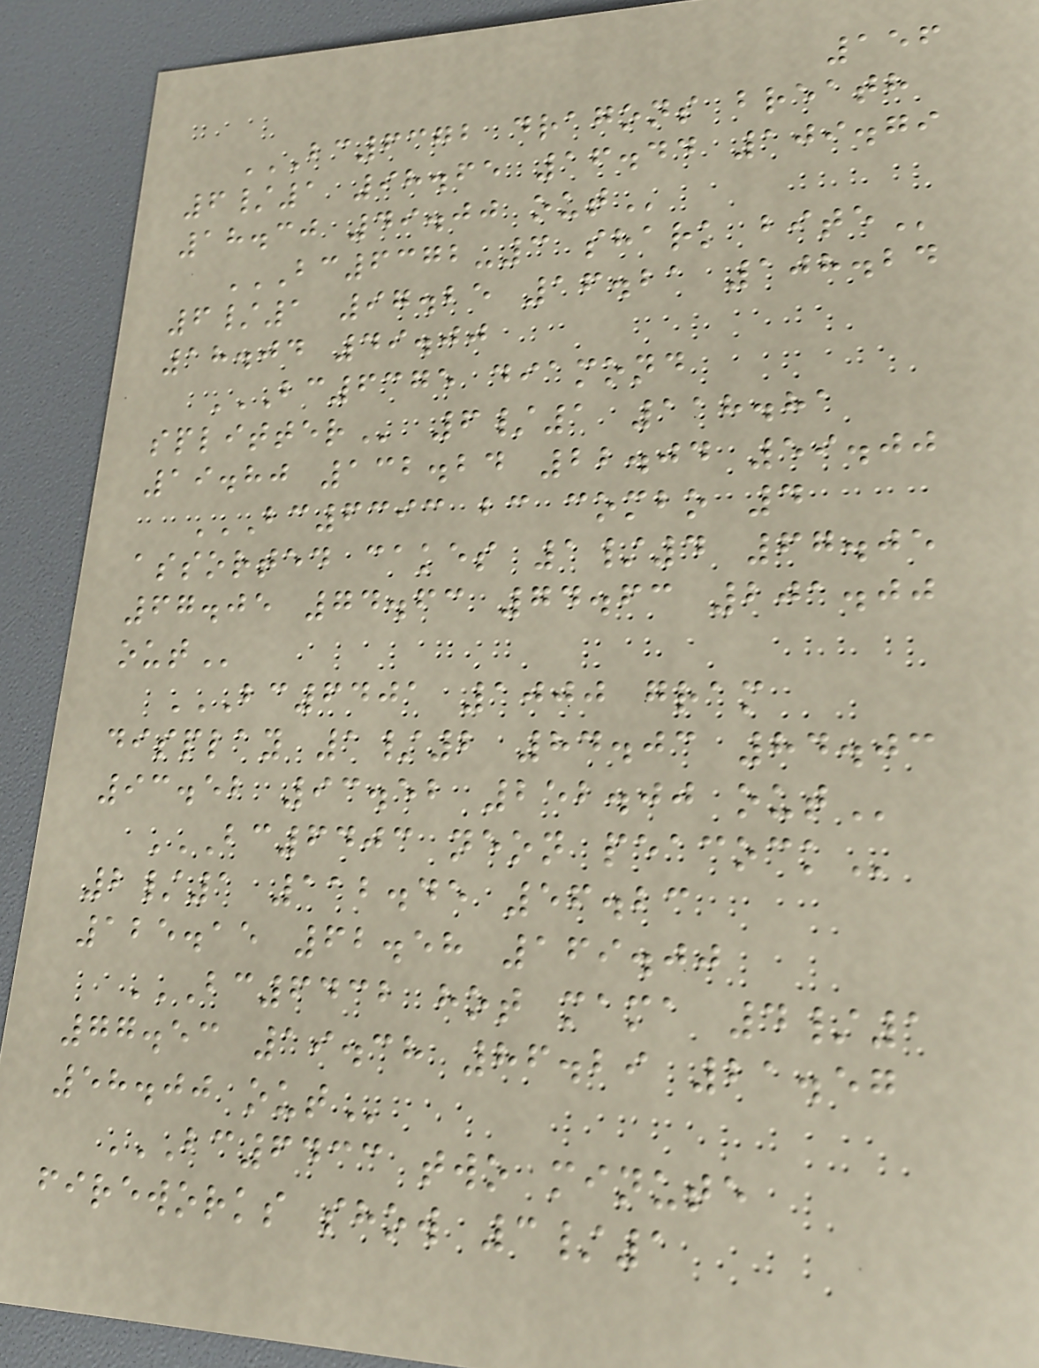156
BC6372 DRAGONS BREATH
6/1 98.65 16.44 109.79
18.30 49.00 OUT
BC6372-3 SHARK BITE
6/1 97.25 16.21 108.24
18.04 49.00
BC6375 DIAMOND
SPLITTER 6/1 118.81
19.80 132.24 22.04 59.00
BC6393 BC COMBO 4
ASSORTED CAKES 1/4 67.05
67.05 74.63 74.63 201.00
OUT
BC6401 1000 GRAM
DISPLAY 1/2 84.03 84.03
93.52 93.52 252.00 OUT
BC6403 NEON PEACOCK
2/1 112.45 56.23
125.15 62.58 169.00
BC6432 HOT MAMA 4/1
77.53 19.38 86.29 21.57
58.00 OUT
BC6433 TWO MINUTE
FIREWORKS SHOW 3/1
